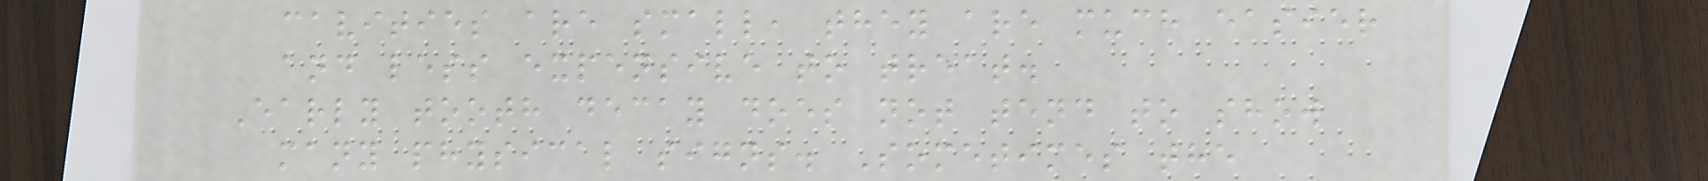cavities are small, they are much easier
and less expensive to treat.
Early tooth decay does not tend to show
many physical signs. Sometimes the
